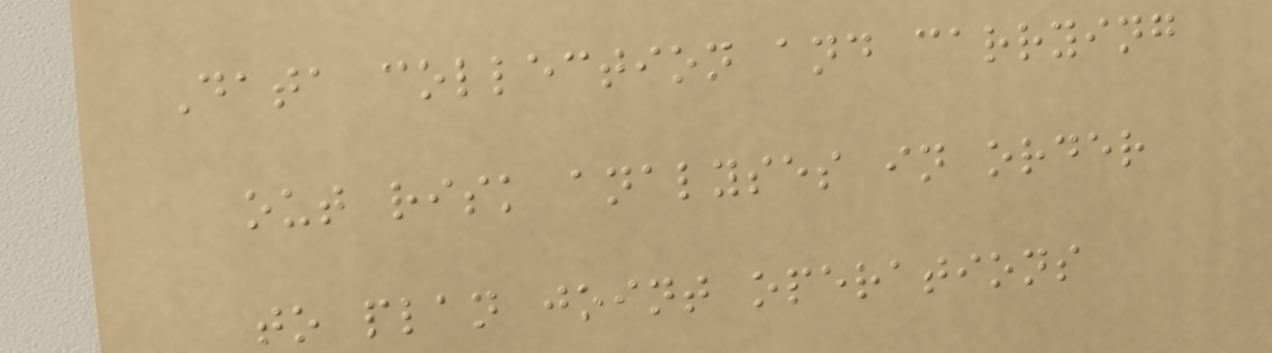Data collection and carrying
out risk analyses in order
to plan joint operations
